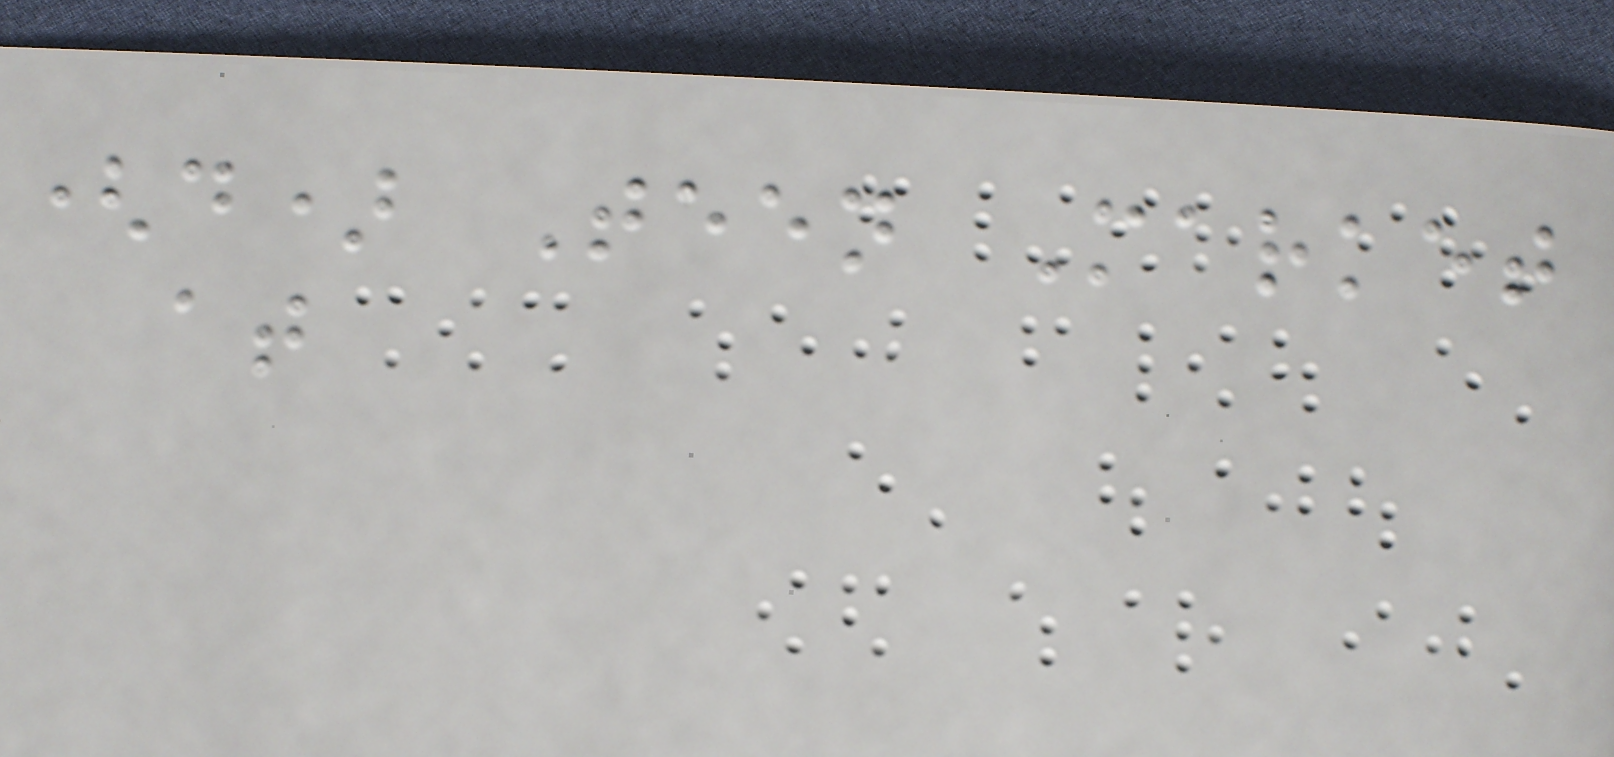(d) Teen Market
at
